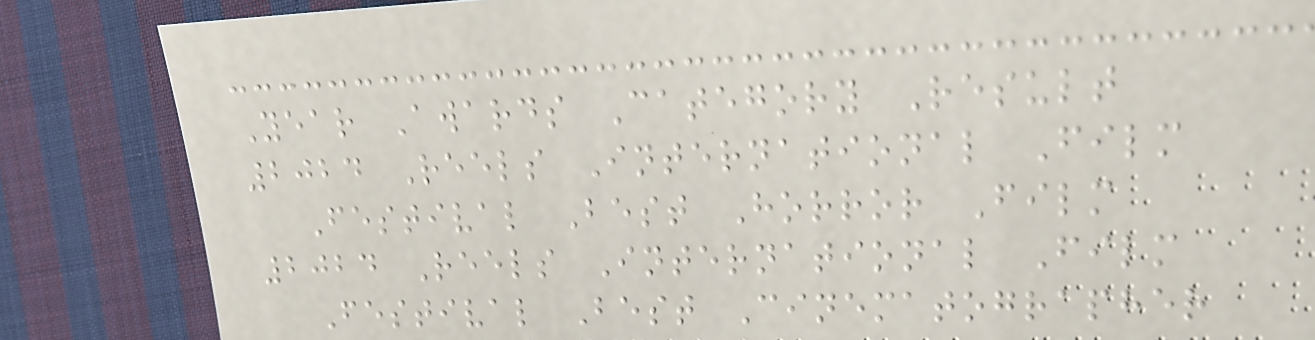Year Awards Category Result
2024 Reels International Film
Festival Best Horror Film
2024 Reels International Film
Festival Best Cinematographer
